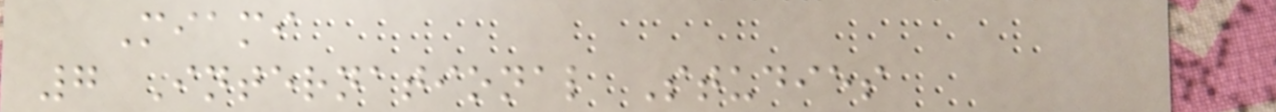Miami
7 International Studies
